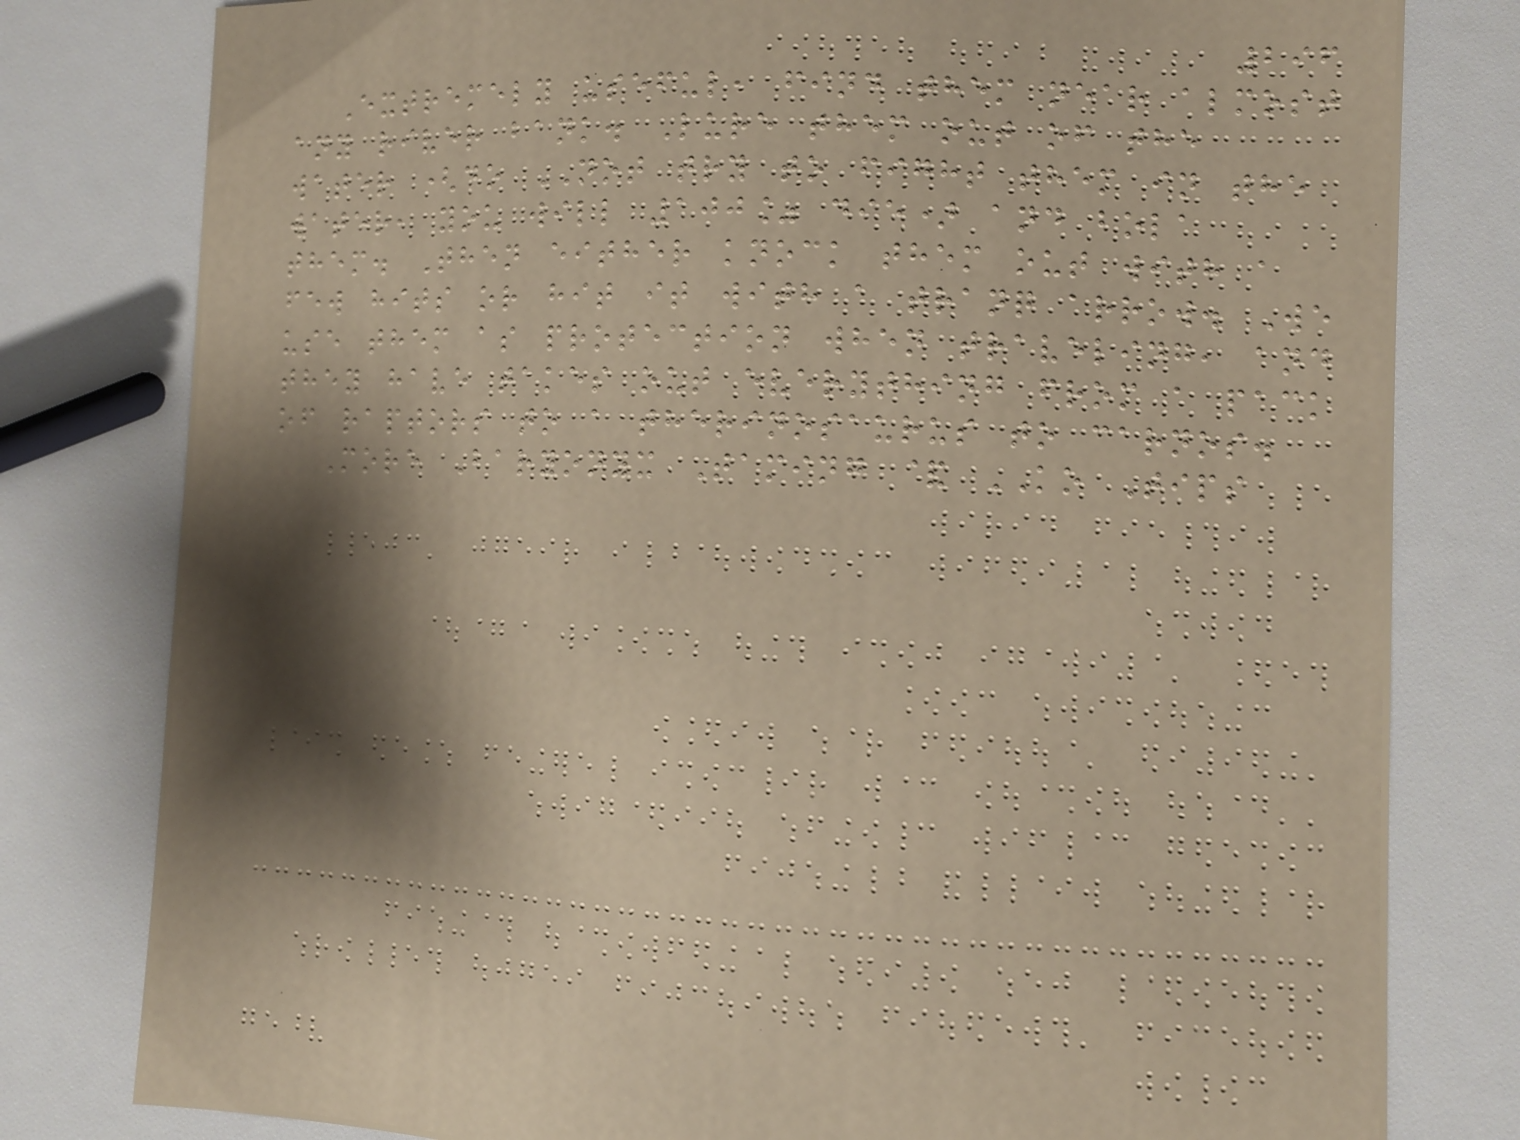296
Extremely useful, find them near almost
any river bank. Lure them out of the
water (do NOT try to fight them in the
water, you will 100% die) and bola
them. Then either knock them out with a
few hits or hit it with a tranq arrow. We
use them as protection when traveling, and
they have takes out everything from a pack
of raptors to a therinosaurus to carnos.
More Baryonyx Taming & KO Tips
